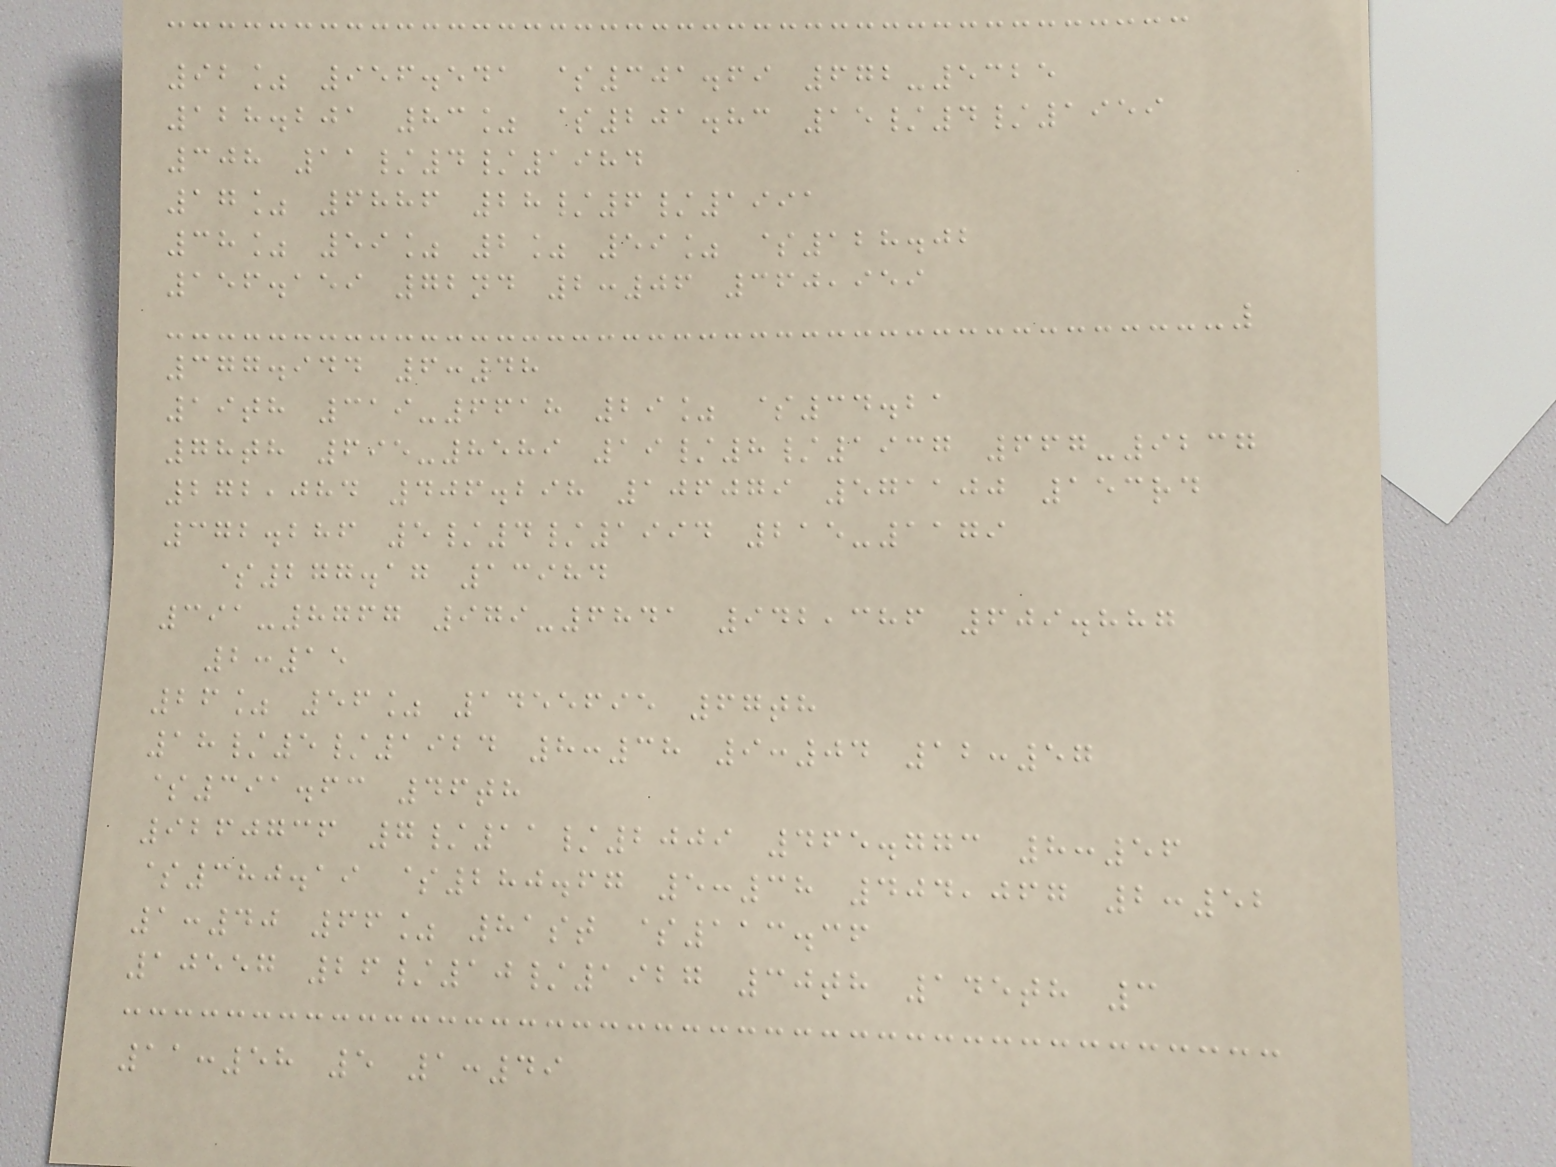92% 956.541 $301.69 672-5325
128.201 83% $201.83 15/4/1959
308 11/4/1984
17% 6886 28/6/1991
38% 59% 2% 59% $128.02
156.159 72nd 2:06 360,959
377.944 6:48
19th 319-6618 29% $34.21
78th 695-8589 19/8/1937 667-9237
272,084 406.298 106079 571100 153rd
372.286 5/4/1994 215-1179
$277.17 13984
391-8767 979-6841 942,386 609.887
2:15
26% 56% 1455695 67th
18/5/1924 8:38 9:04 12:57
$391.63 46th
9260736 7/11/2009 465.773 8:56
$380.19 $280.67 5:38 404,067 2:52
1:40 66% 81st $113.36
10557 26/10/1927 30th 145th 3
11:58 5 1:49
